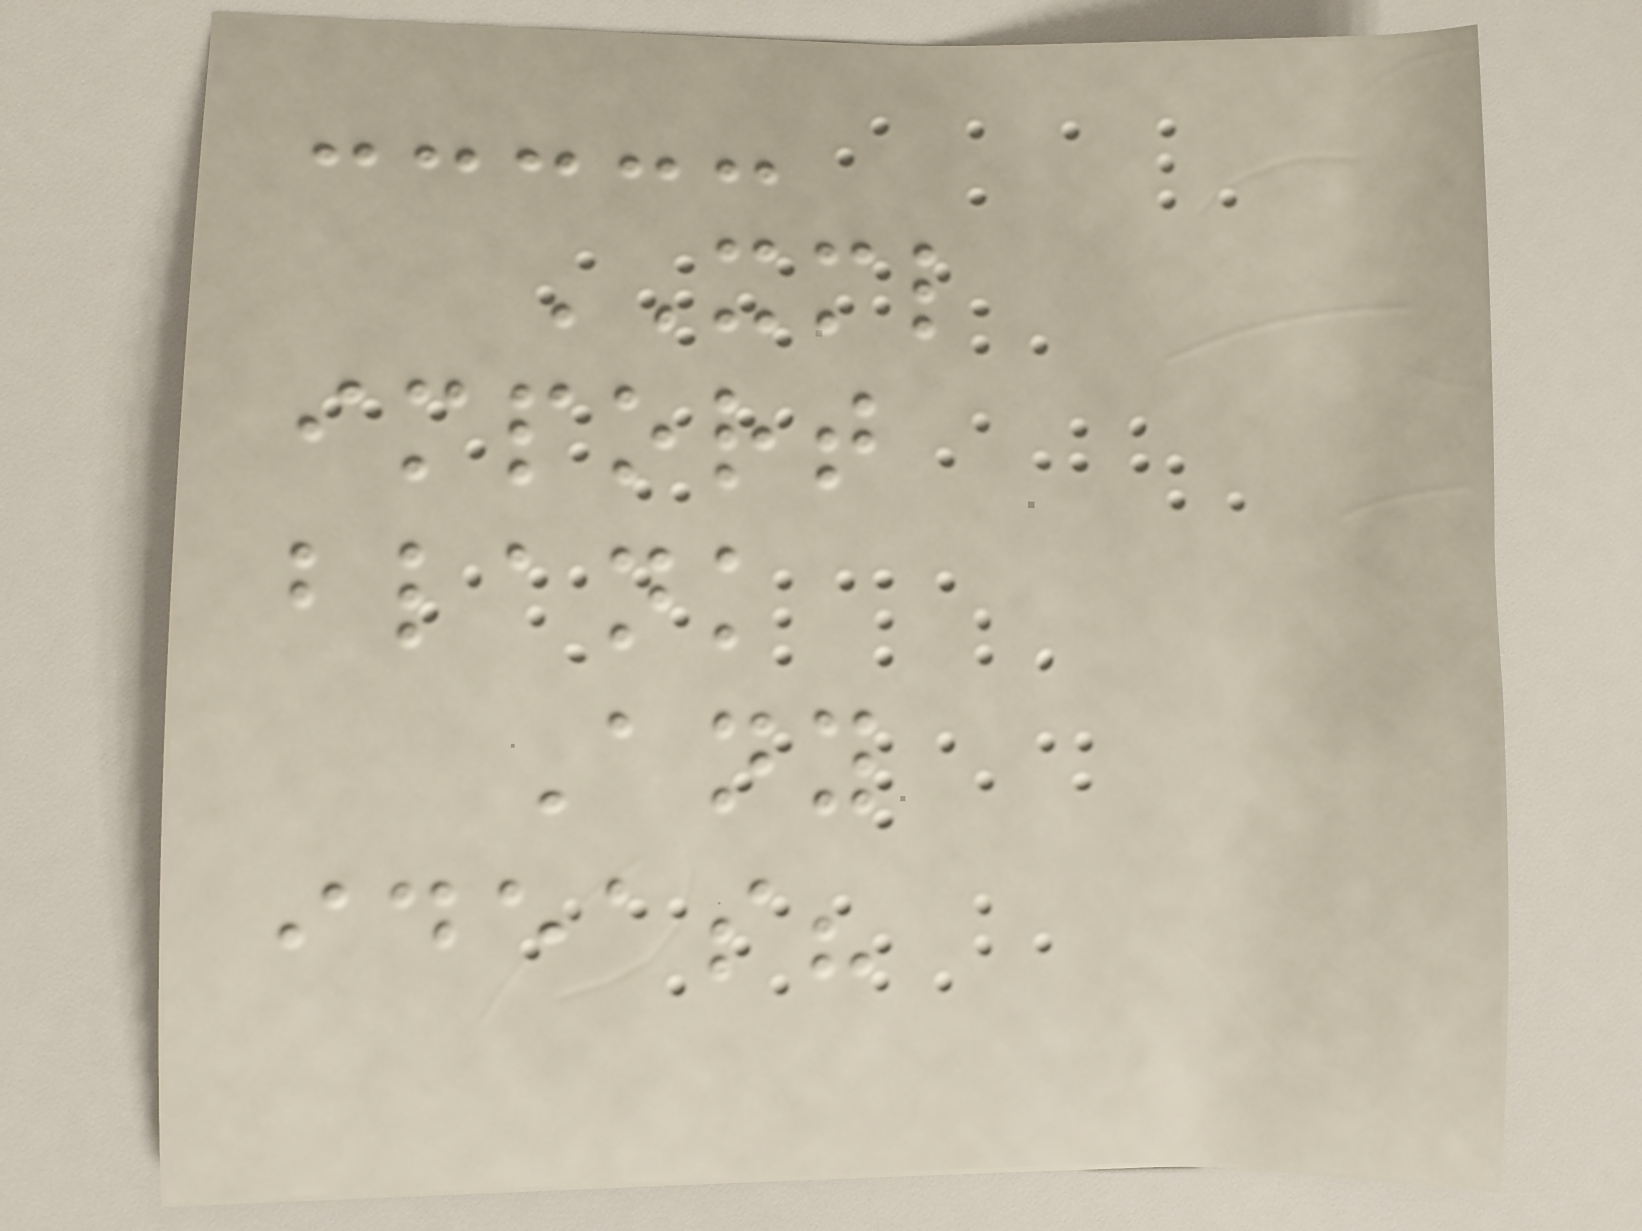XML
import
blank
Any
ideas?
